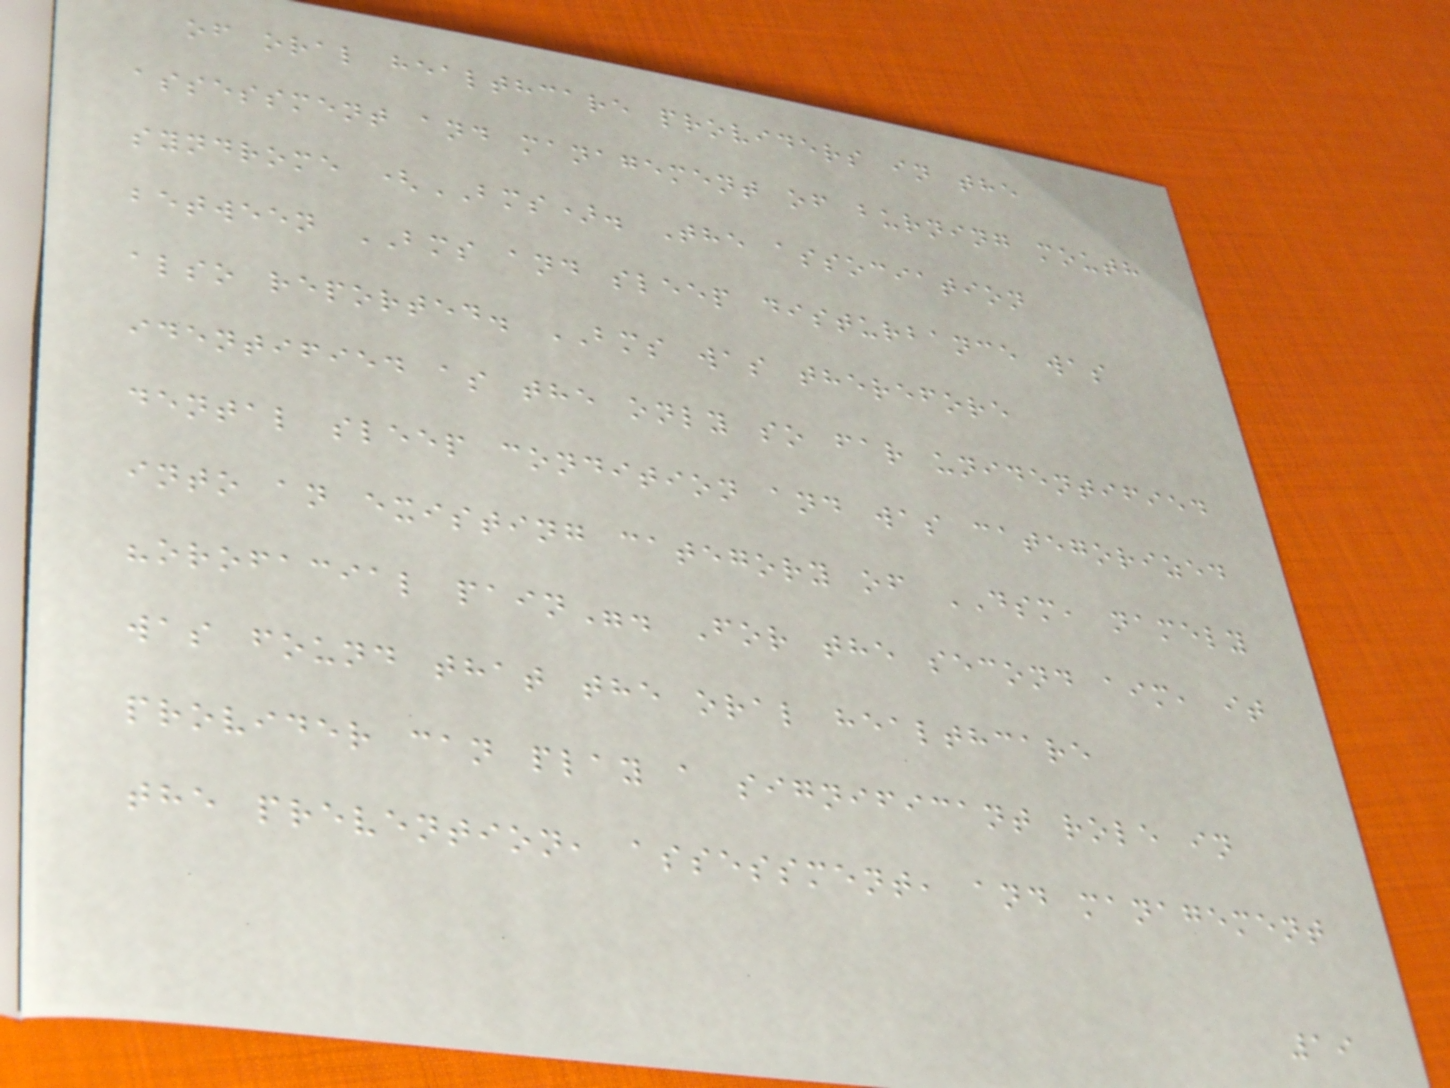of oral healthcare providers in the
assessment and management of burning mouth
syndrome (BMS). The association
between BMS and sleep disturbance was
also reported. BMS was therefore
identified as the only so far unidentified
dental sleep condition and was categorized
into an existing category of DSM, namely
"orofacial pain". For the second aim, it
was found that the oral healthcare
provider can play a significant role in
the prevention, assessment, and management
19
